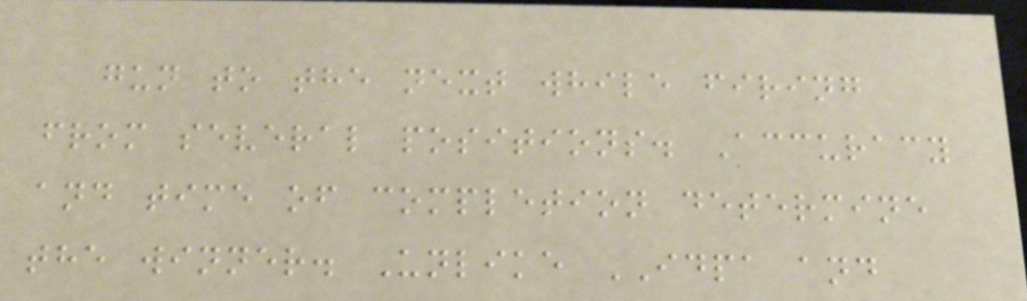gun to the next while firing
from several positions. Accuracy
and time of completion determine
the winner. Unlike IDPA and
